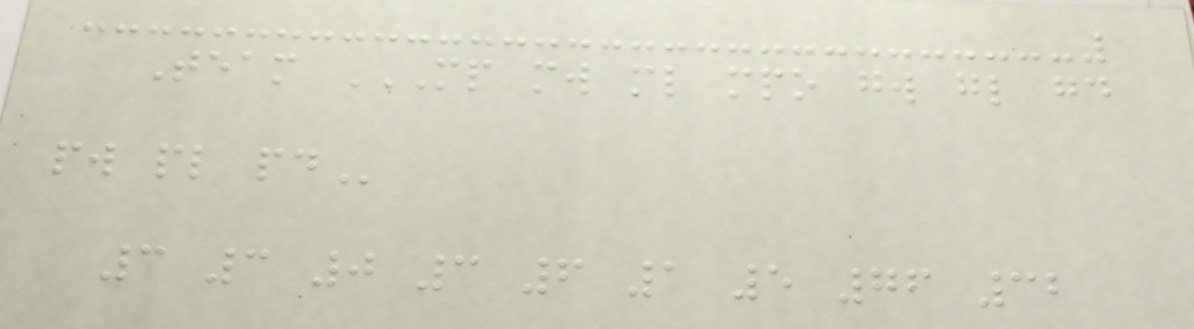Team MP MW ML MPO GW GL GD
PW PL PD
3 3 0 3 6 1 5 76 32
